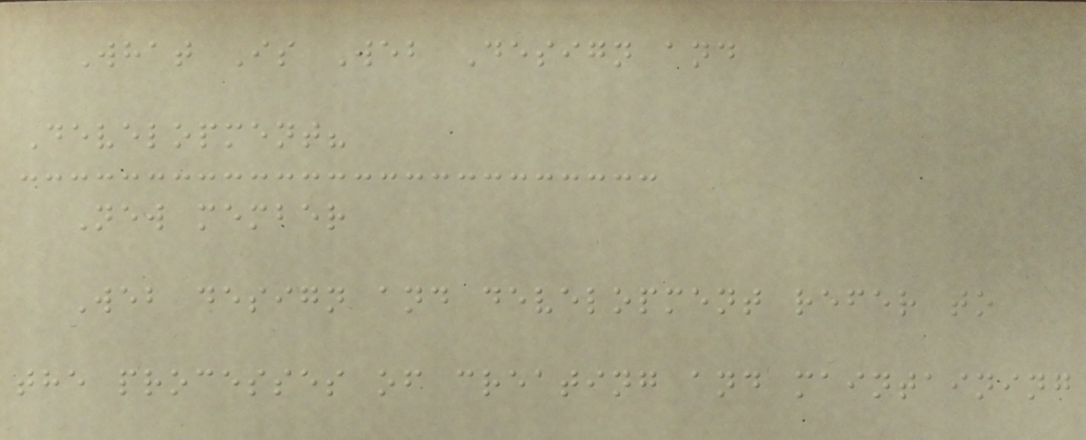What Is Web Design and
Development?
New member
Web design and development refer to
the processes of creating and maintaining
